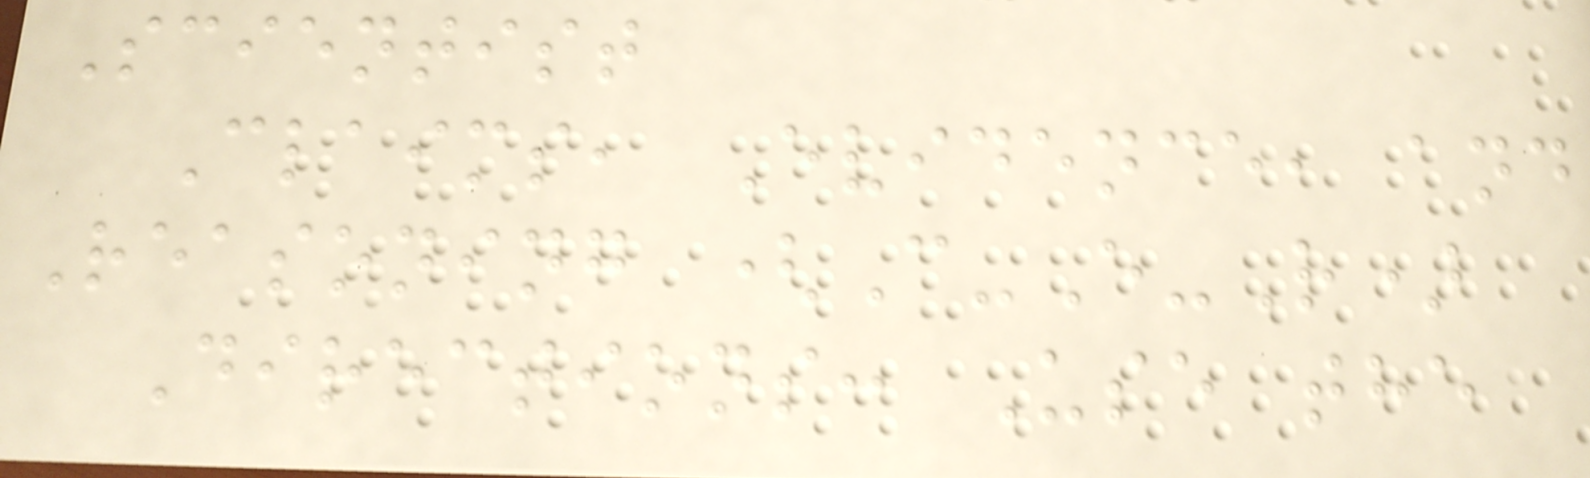Scientist
Claims, Evidence, and
Reasoning (C-E-R)
Directions: Use the
